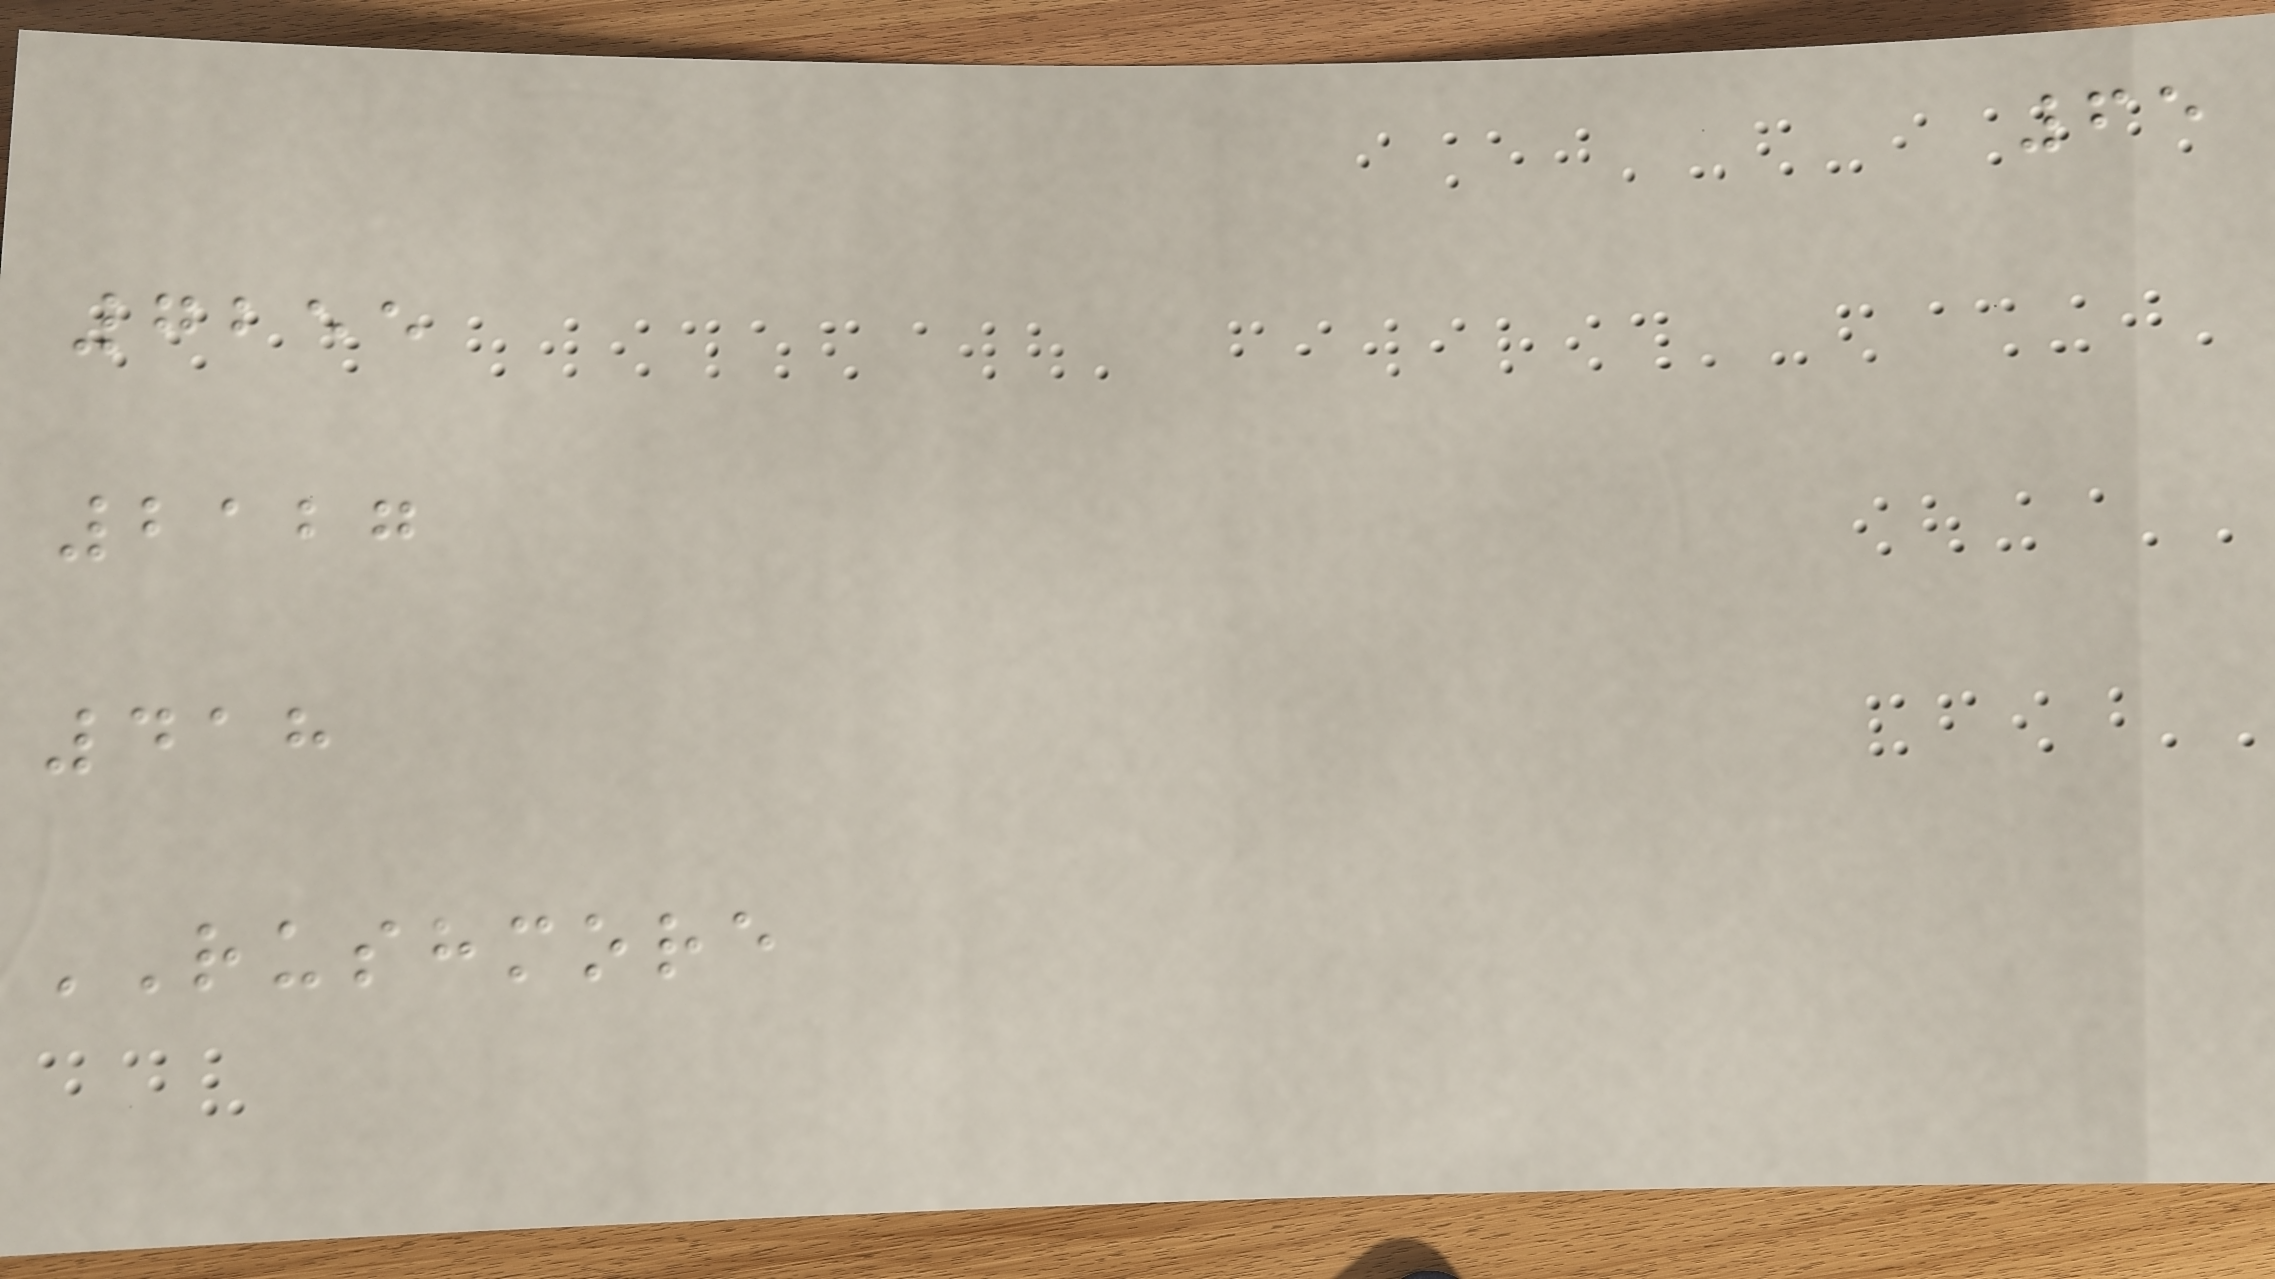65
7255
2127
418
RUSHMORE
